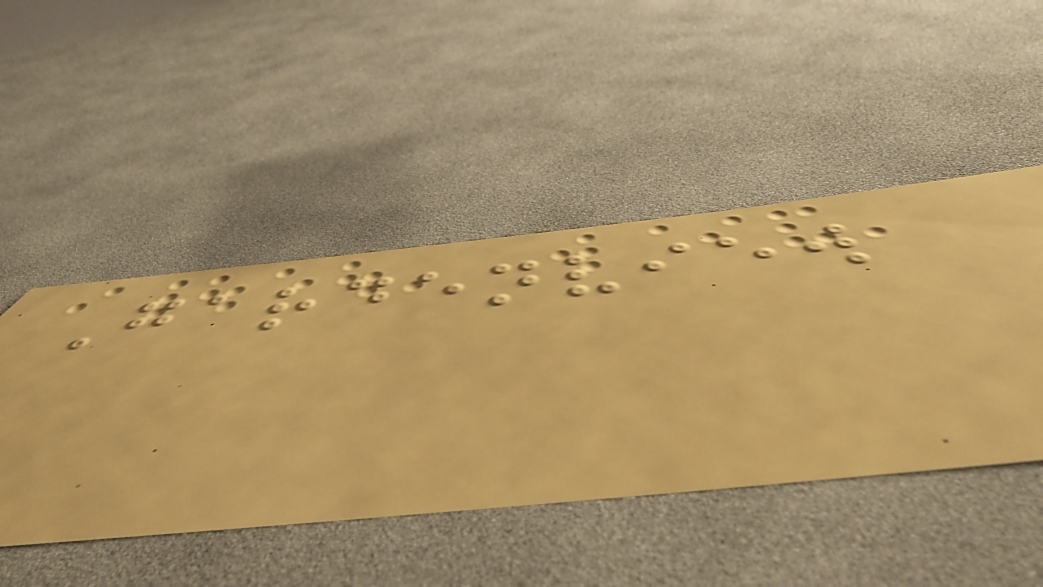Gardenview
